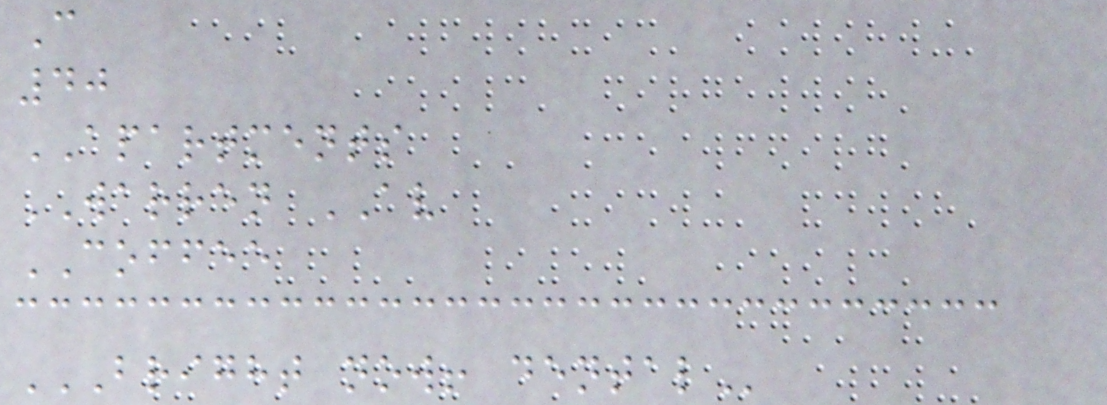C
40
APARTMENTS
WARREN AV
COFFEE
BRIGHT NOW! DENTAL
